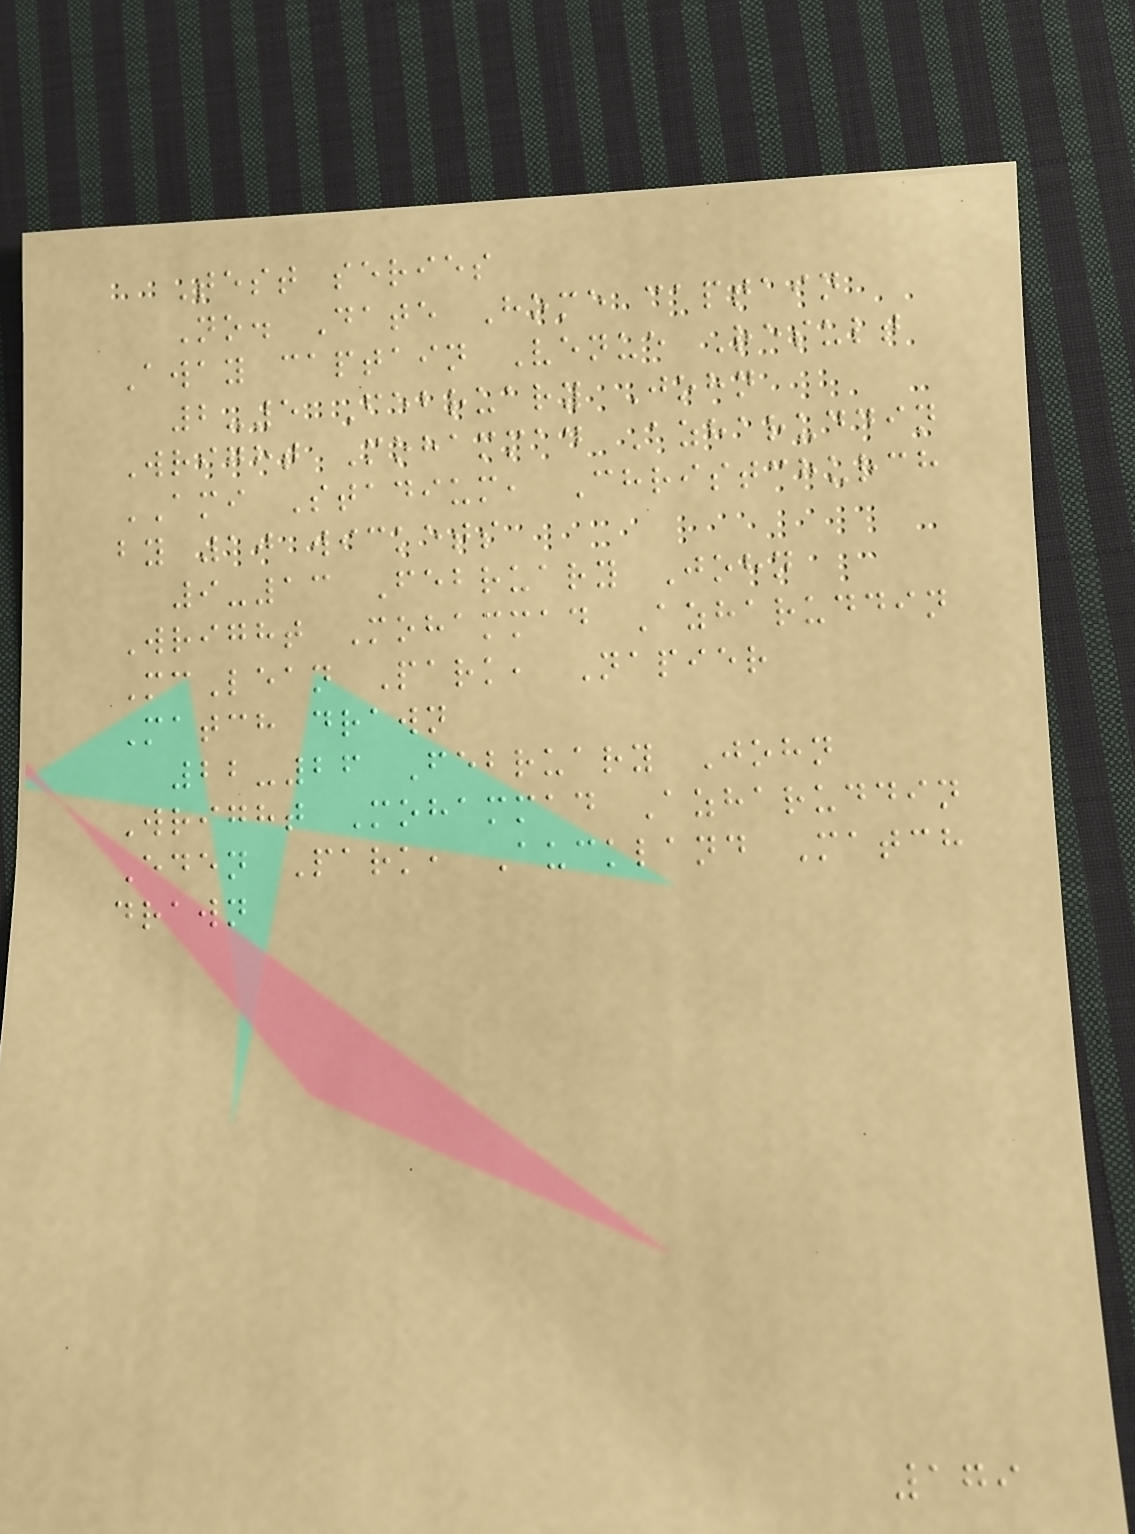Test series
No. Date Home captain
Away captain Venue Result
2-5 February John
Wright Mohammad Azharuddin
AMI Stadium, Christchurch
by 10 wickets
9-13 February John
Wright Mohammad Azharuddin
McLean Park, Napier
Match drawn
22-26 February John
Wright Mohammad Azharuddin
Eden Park, Auckland Match
drawn
179
